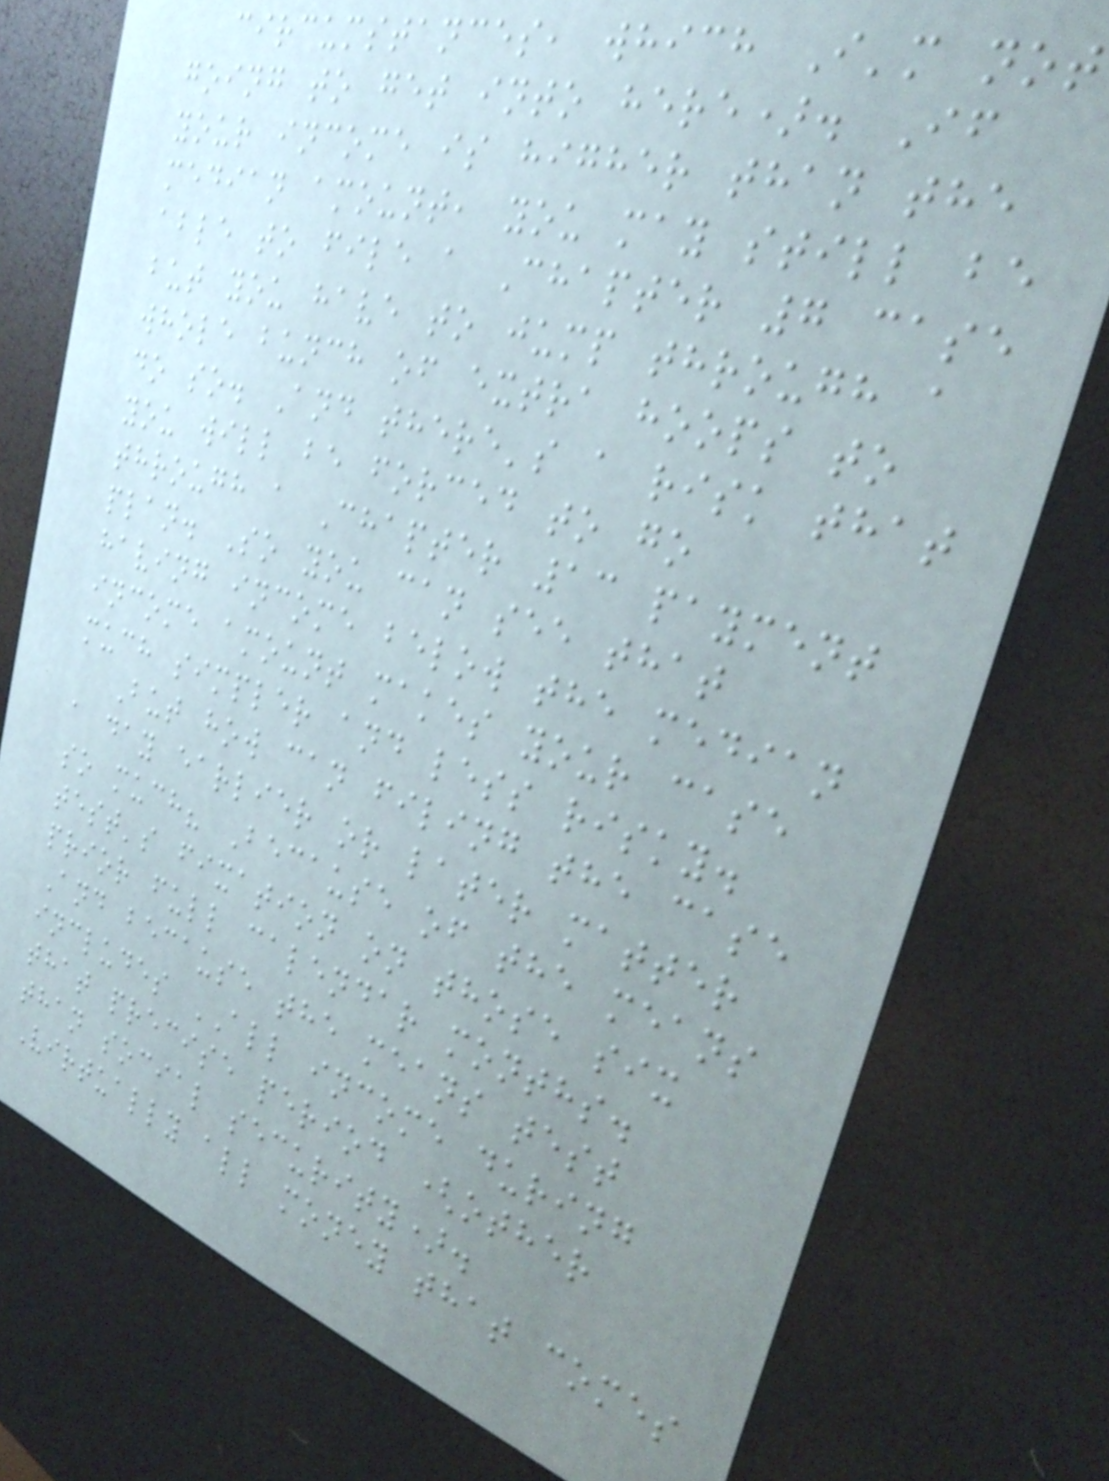circumstances, which I'm not
going to get into here). If
your income is higher than the
median amount, you may still be
able to file a Chapter 7 case
but you have to jump through a
whole bunch of extra hoops to
do so. And there's a risk that
you will be forced to go
through a Chapter 13 payment
plan. So you can see that
having income below the median
income amount makes your case
much simpler and less risky.
But how can filing the case
a day earlier or later matter
so much? Because of the means
test's fixation on those six
prior full calendar months.
And because the means test
includes ALL income during
that precise period (other
than social security).
Virtually all money that comes
